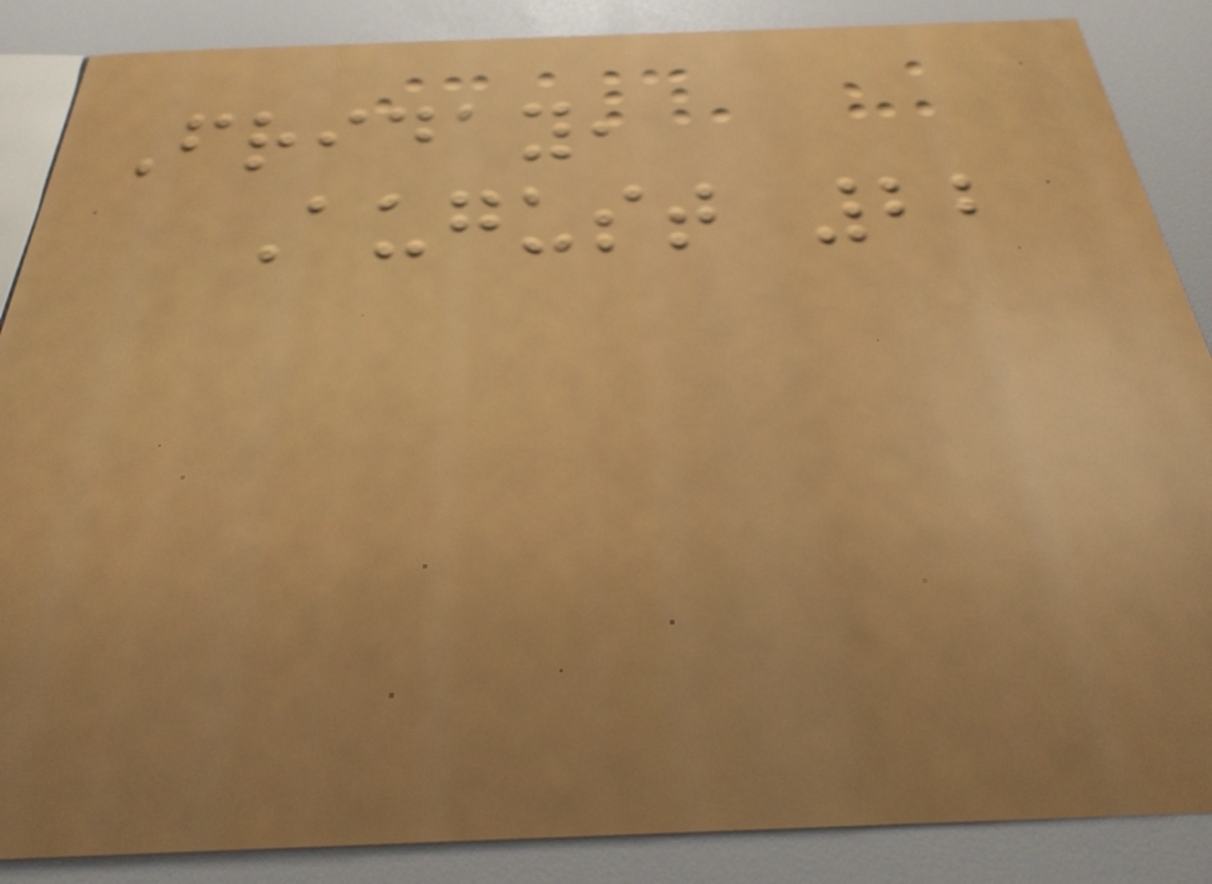Friday,
August 22
